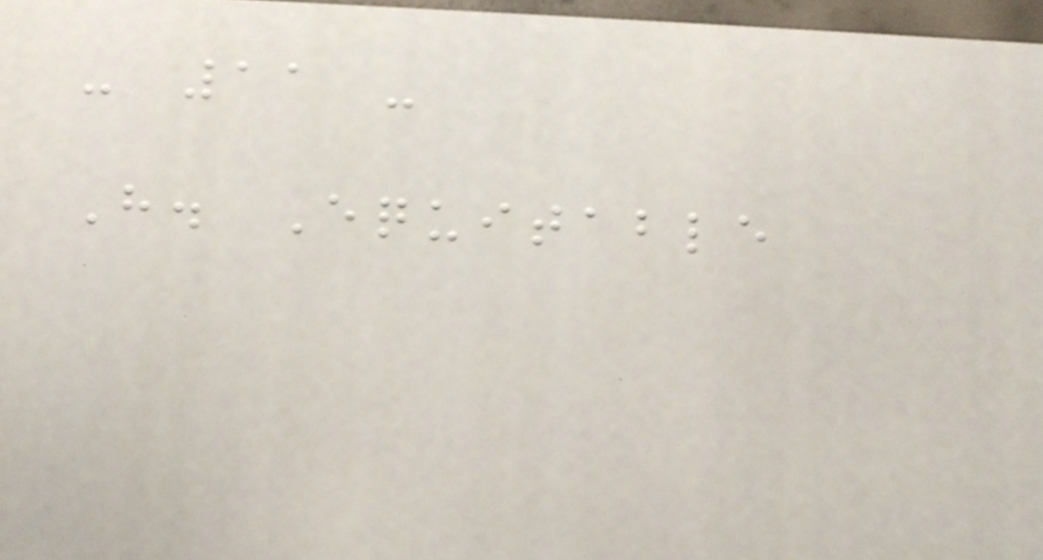- 11 -
H. Equitable
